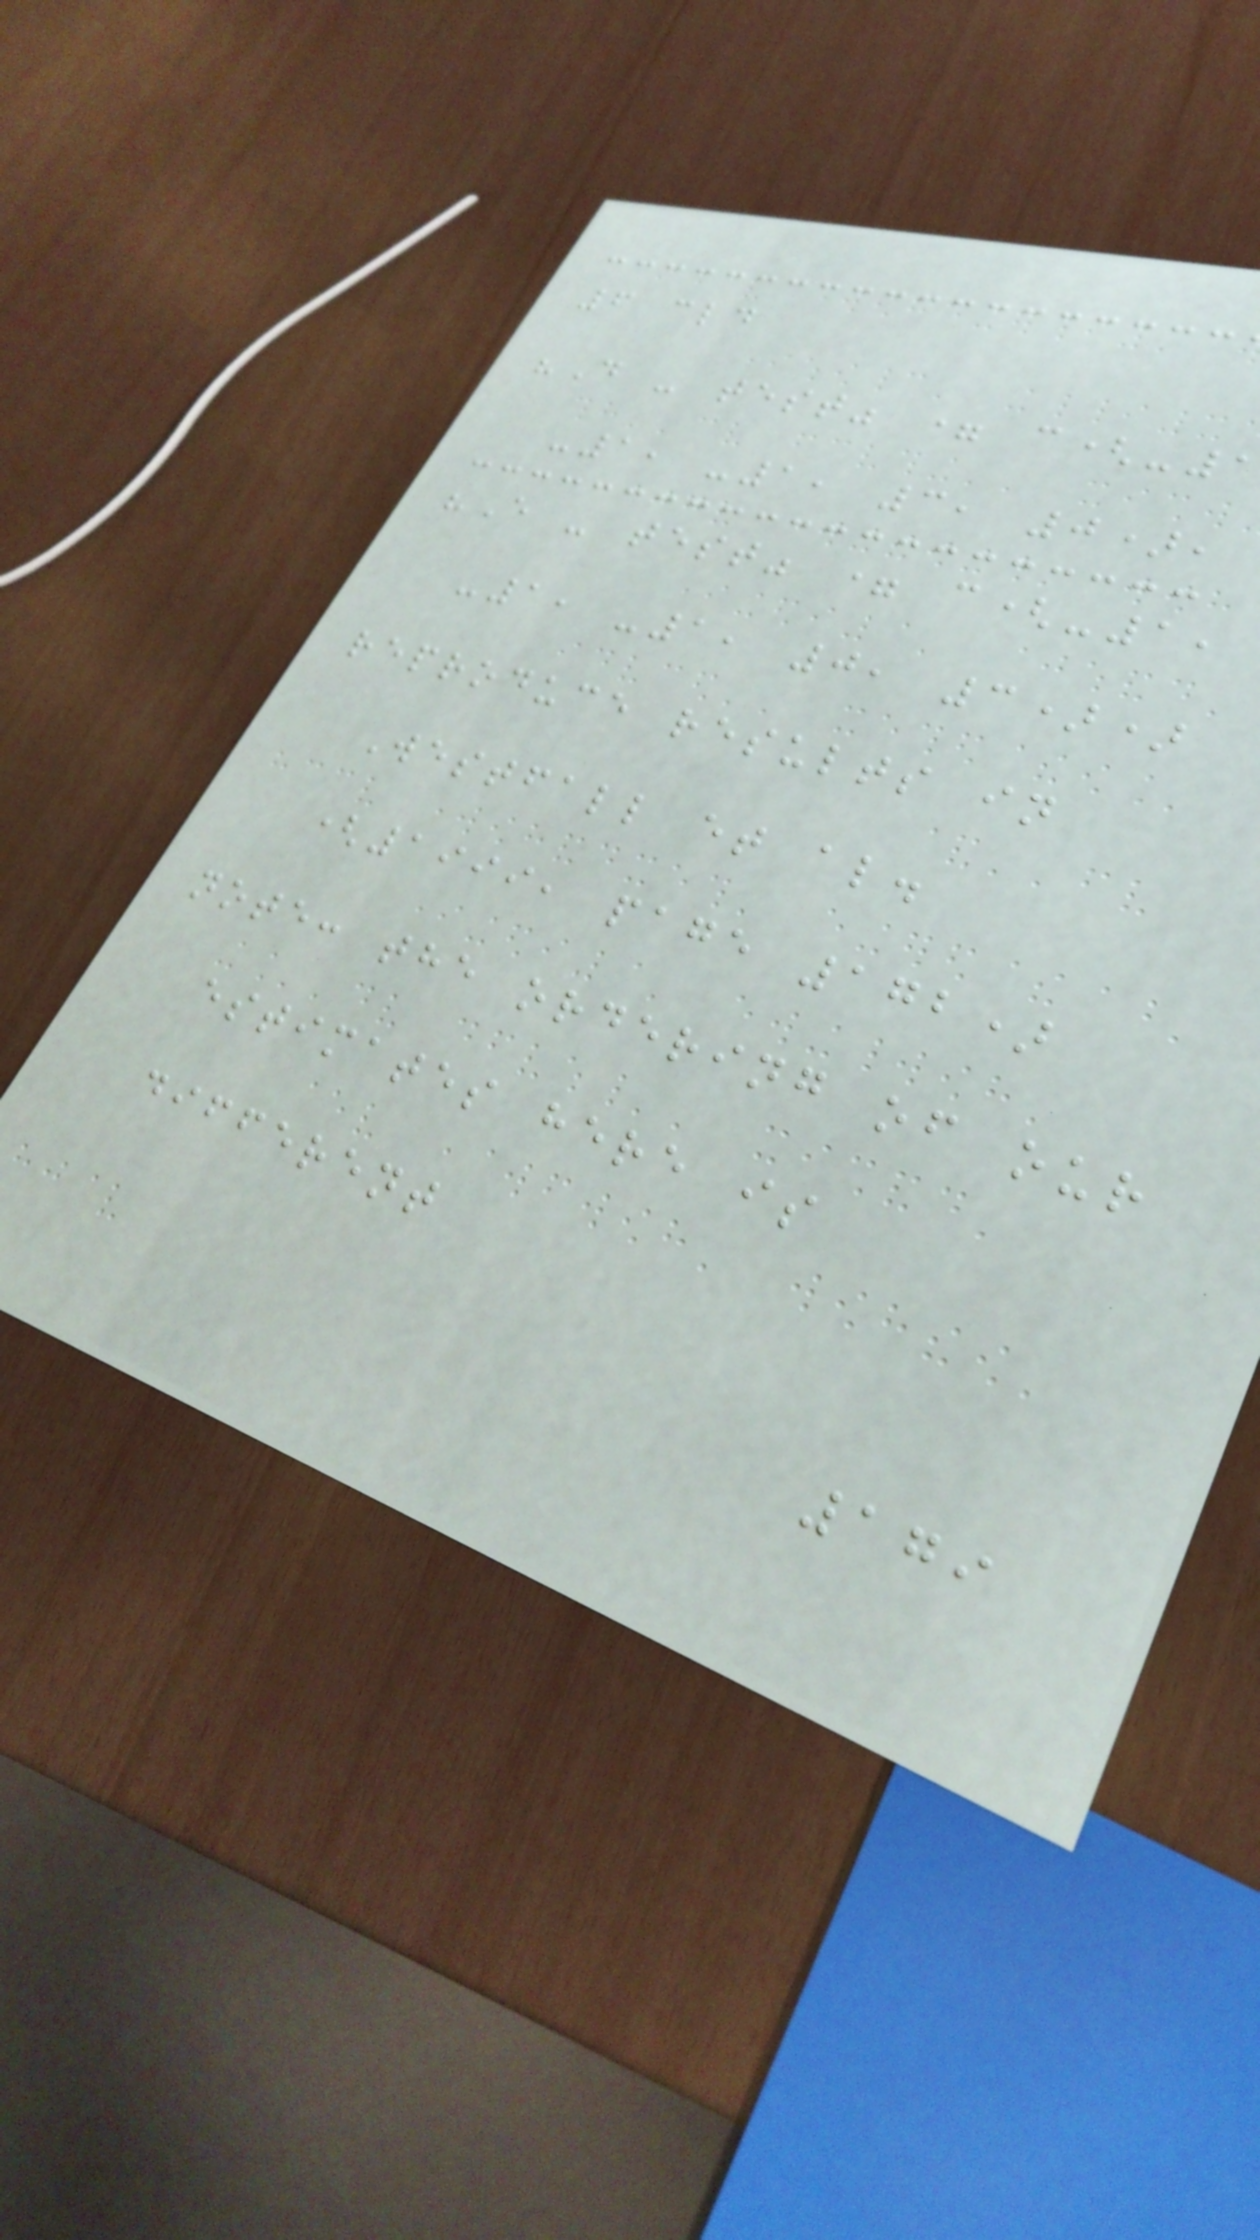6 cld
"D - test" = c(-
-1, -1, 3, 0),
"E - test" = c(-1,
-1, -1, 0, 3))
reproduce results in
Westfall et al.
(1999, page 172)
note: the ordering of our
estimates here is
different
179
